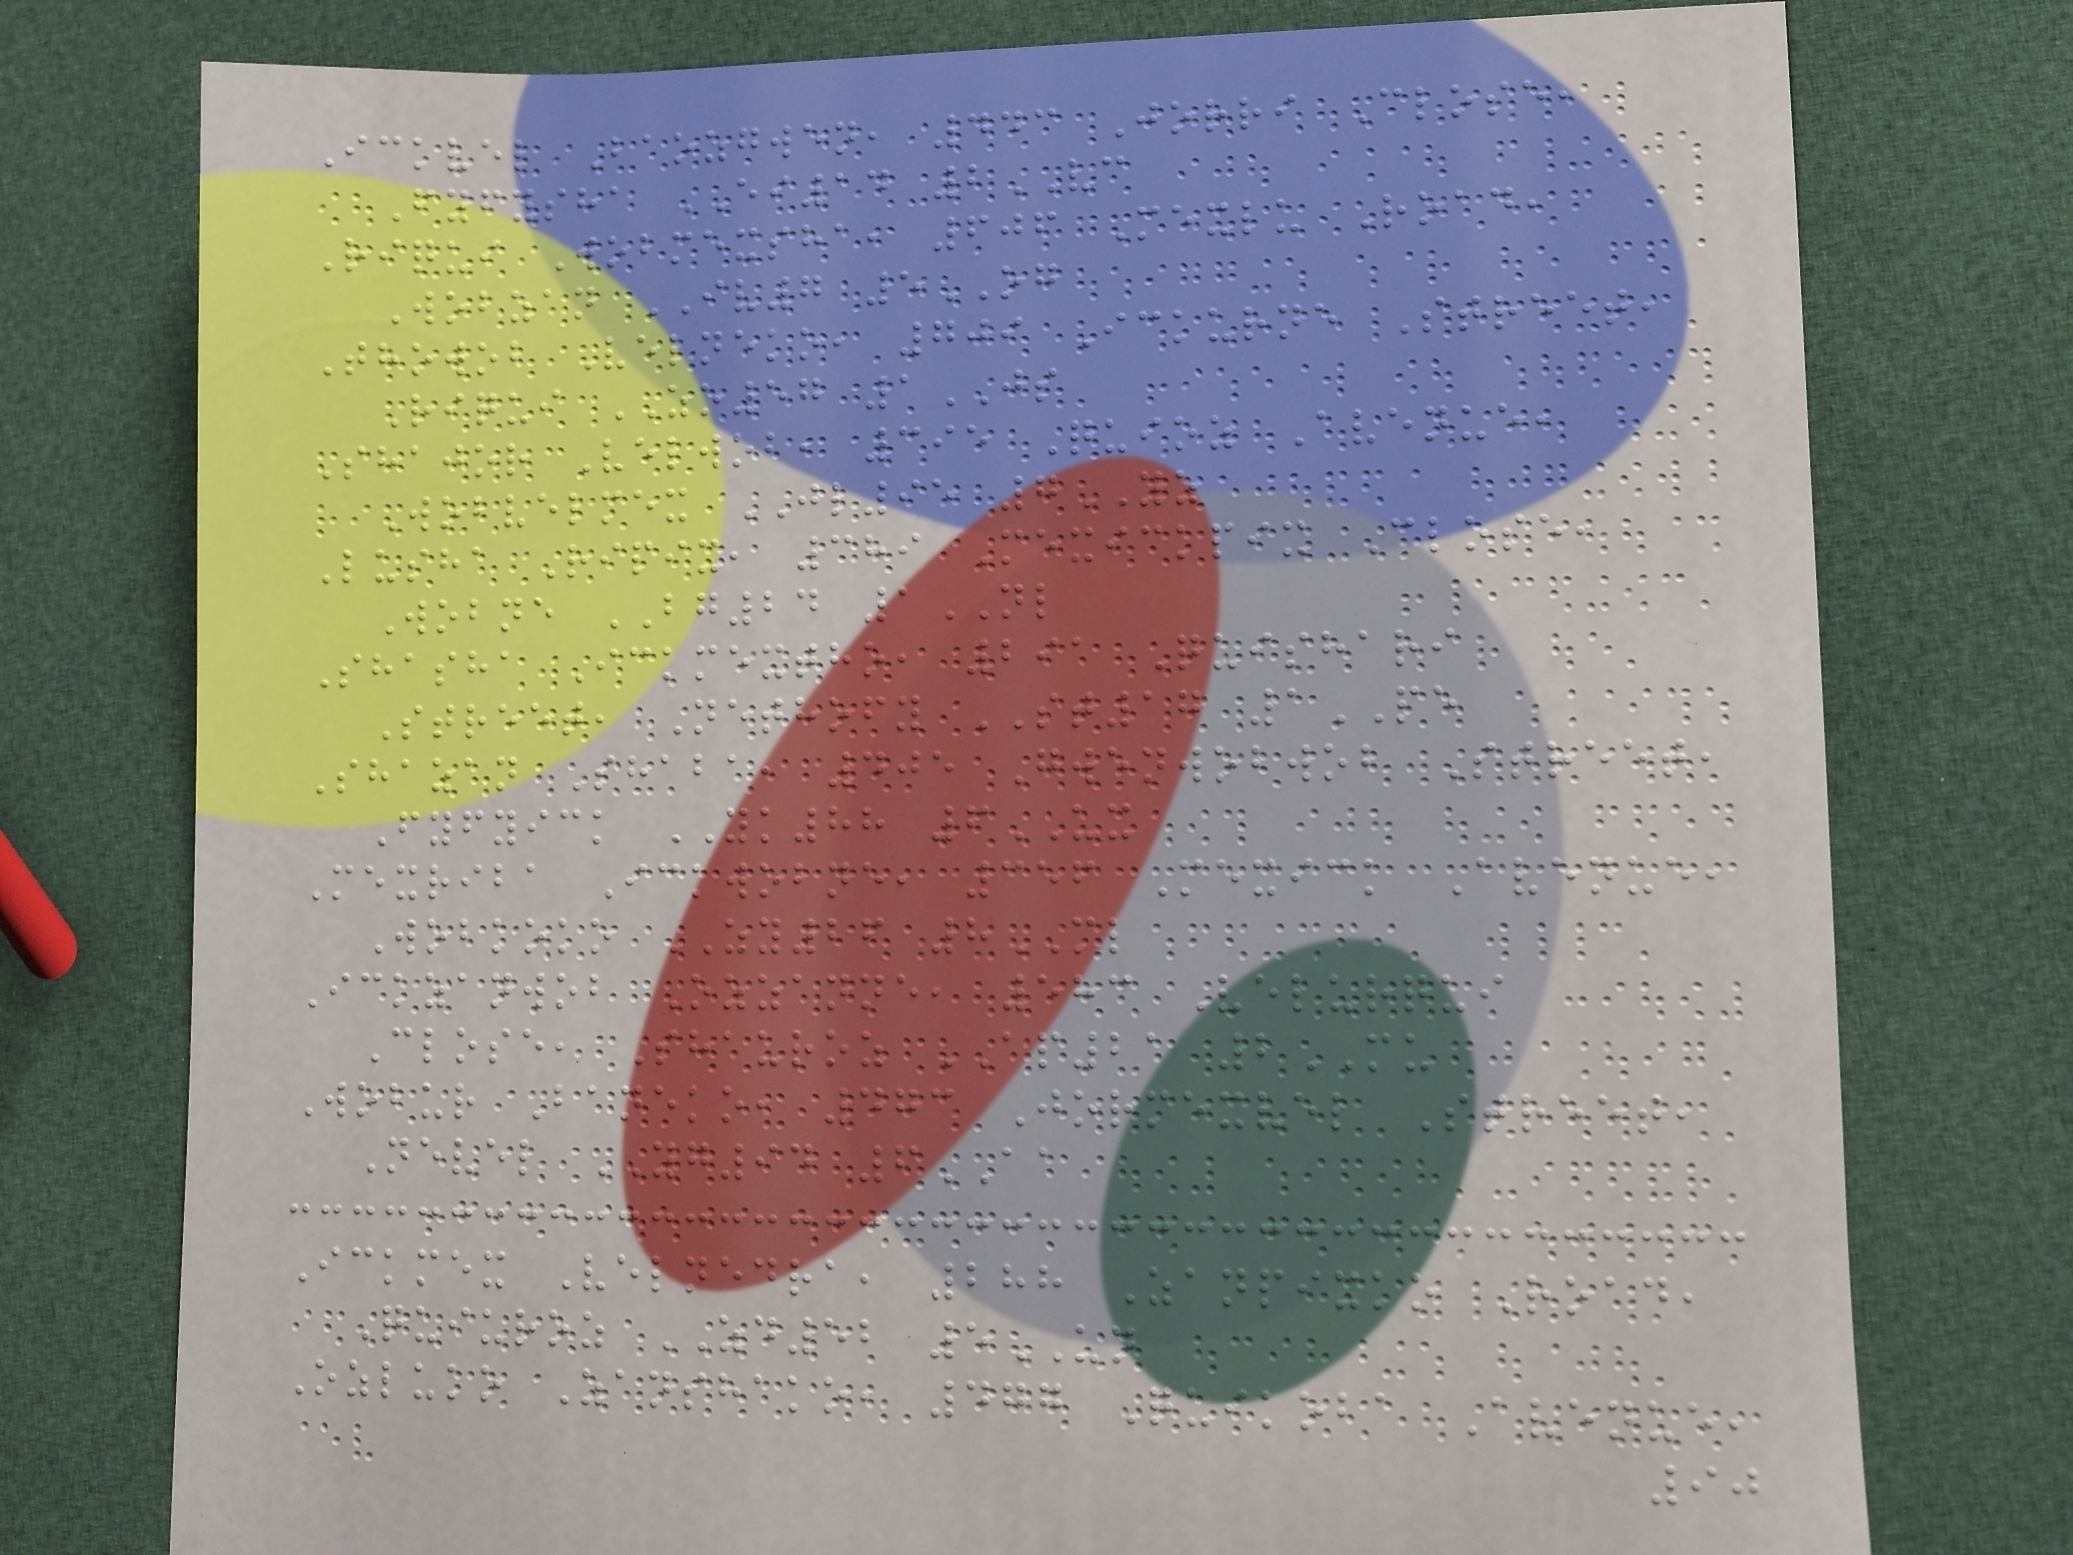Ickvel Baozgwen, 443 Jorri Close,
Fyfysha EI14 2VC
Riqui Wobmexsha, 606 Mexlu Road,
Wobzan IV7 5OG
Thowob Velneko, 709 Ickurne Street,
Riqui ZO57 1JS
Shajor Velwob, 395 Quioz Avenue,
Wobvelmex JL95 7YZ
Lusha Ripix, 389 Mexickpix Close,
Wobne BG24 1NL
Shasha Ickmextho, 291 Quishari
Street, Nethofy ST17 1PE
Shazan Shaba, 405 Gwenwobwob Street,
Fyfyick YK88 6UX
Mexriba Ickwobne, 356 Mexick Avenue,
Wobkoko ZY26 8ML
Ickzanwob Ozzanne, 583 Velurqui
Close, Shauroz AP21 2MU
Wobur Baneko, 473 Jormexvel Street,
Nevel YG94 6AA
Ickmex Velnedra, 288 Zanpixko Road,
Quiuroz ZD52 5UN
Ozluko Zanshako, 477 Quikoba Avenue,
90
